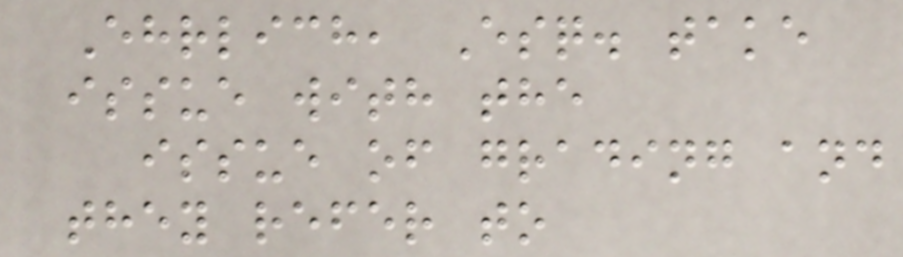Ehrlich, Esq. take
issue with the
issue of grading and
they refer to
